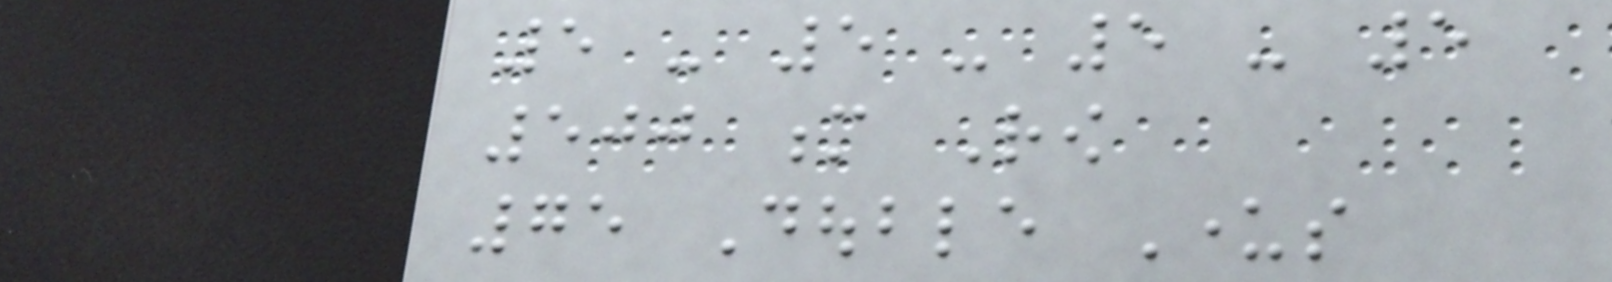5 - 5 - 5 - 5
500 m Row
75 Double Unders
